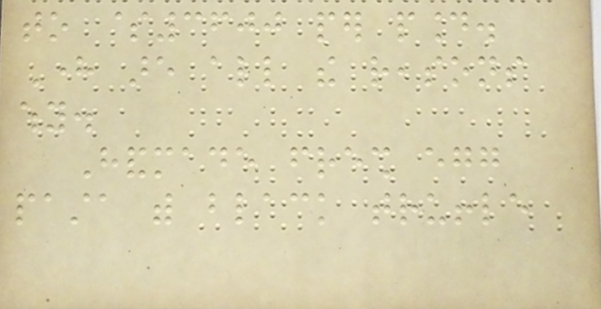to $3600 per pound.
Here are all the reasons
why.
Handmade fresh egg
pasta with black truffle
